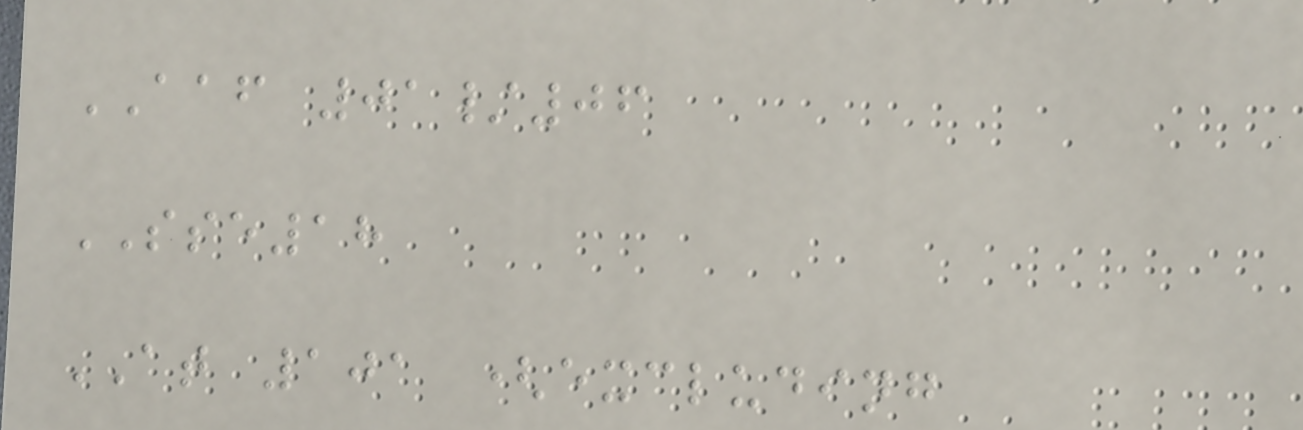AAF 01/06
SSE18
AT 101 (excluding
